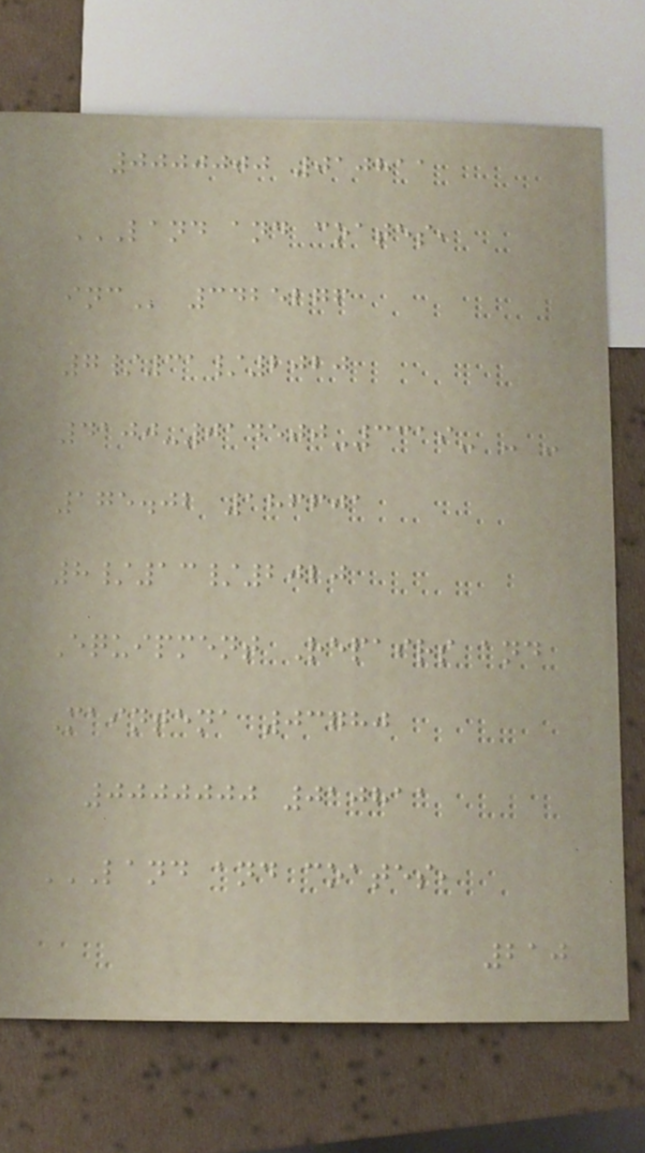0000000 010811
LAND AND COATES,
INC 3425276
7/31/2020
4100-014500-3319- - -
175.02 186601
8/13/2020
Equipment Repairs and
Maintena 03780
0000000 010811
LAND AND COATES,
210
